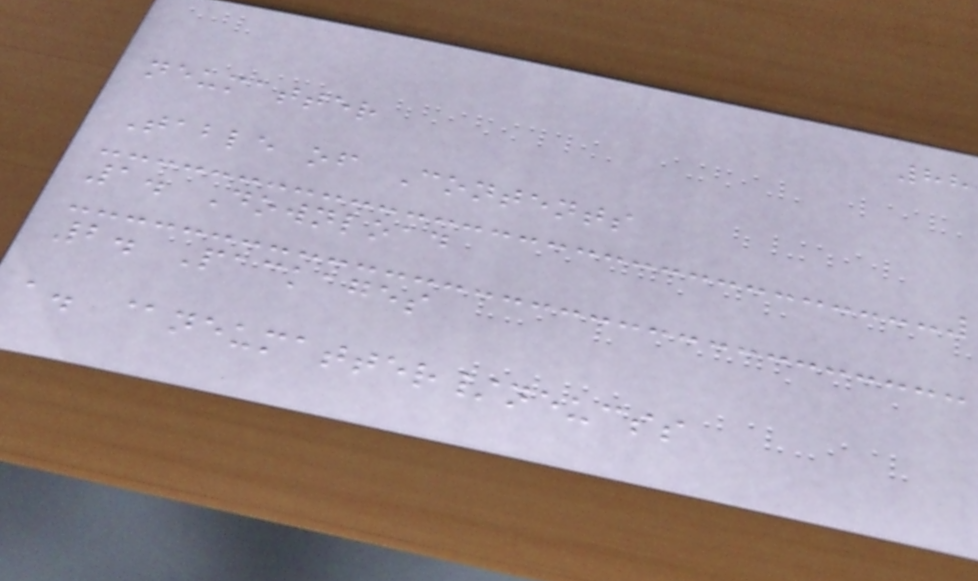88
neumatter
Table of Contents
1. Download
2. Packages
a. @neumatter/neucss
